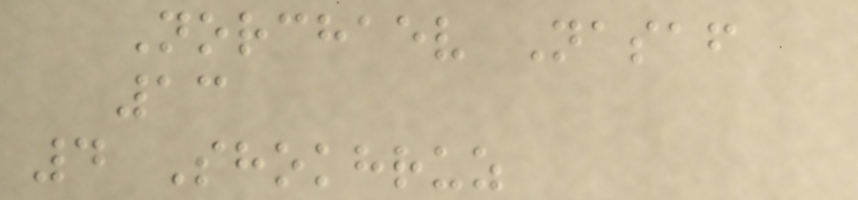Norchaev Nasaf
13
4 Shokhruz
